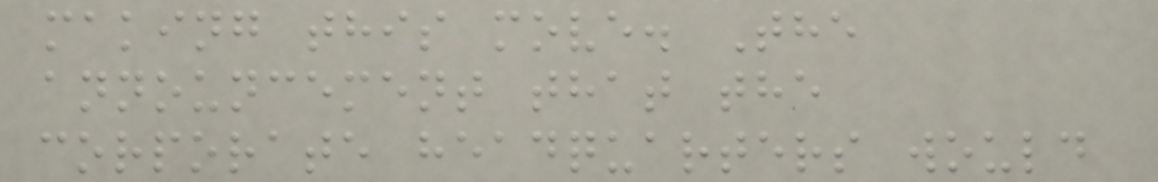making this move. The
announcement that the
corporate headquarters would
